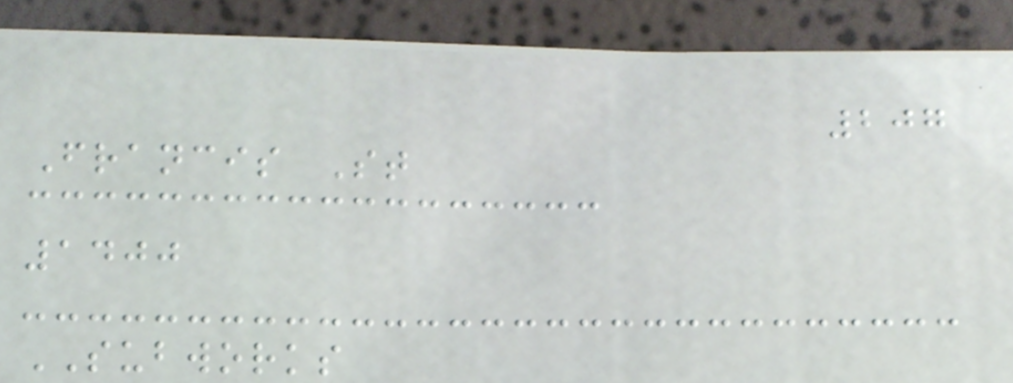207
Francis St
1400
SUBWORKS
